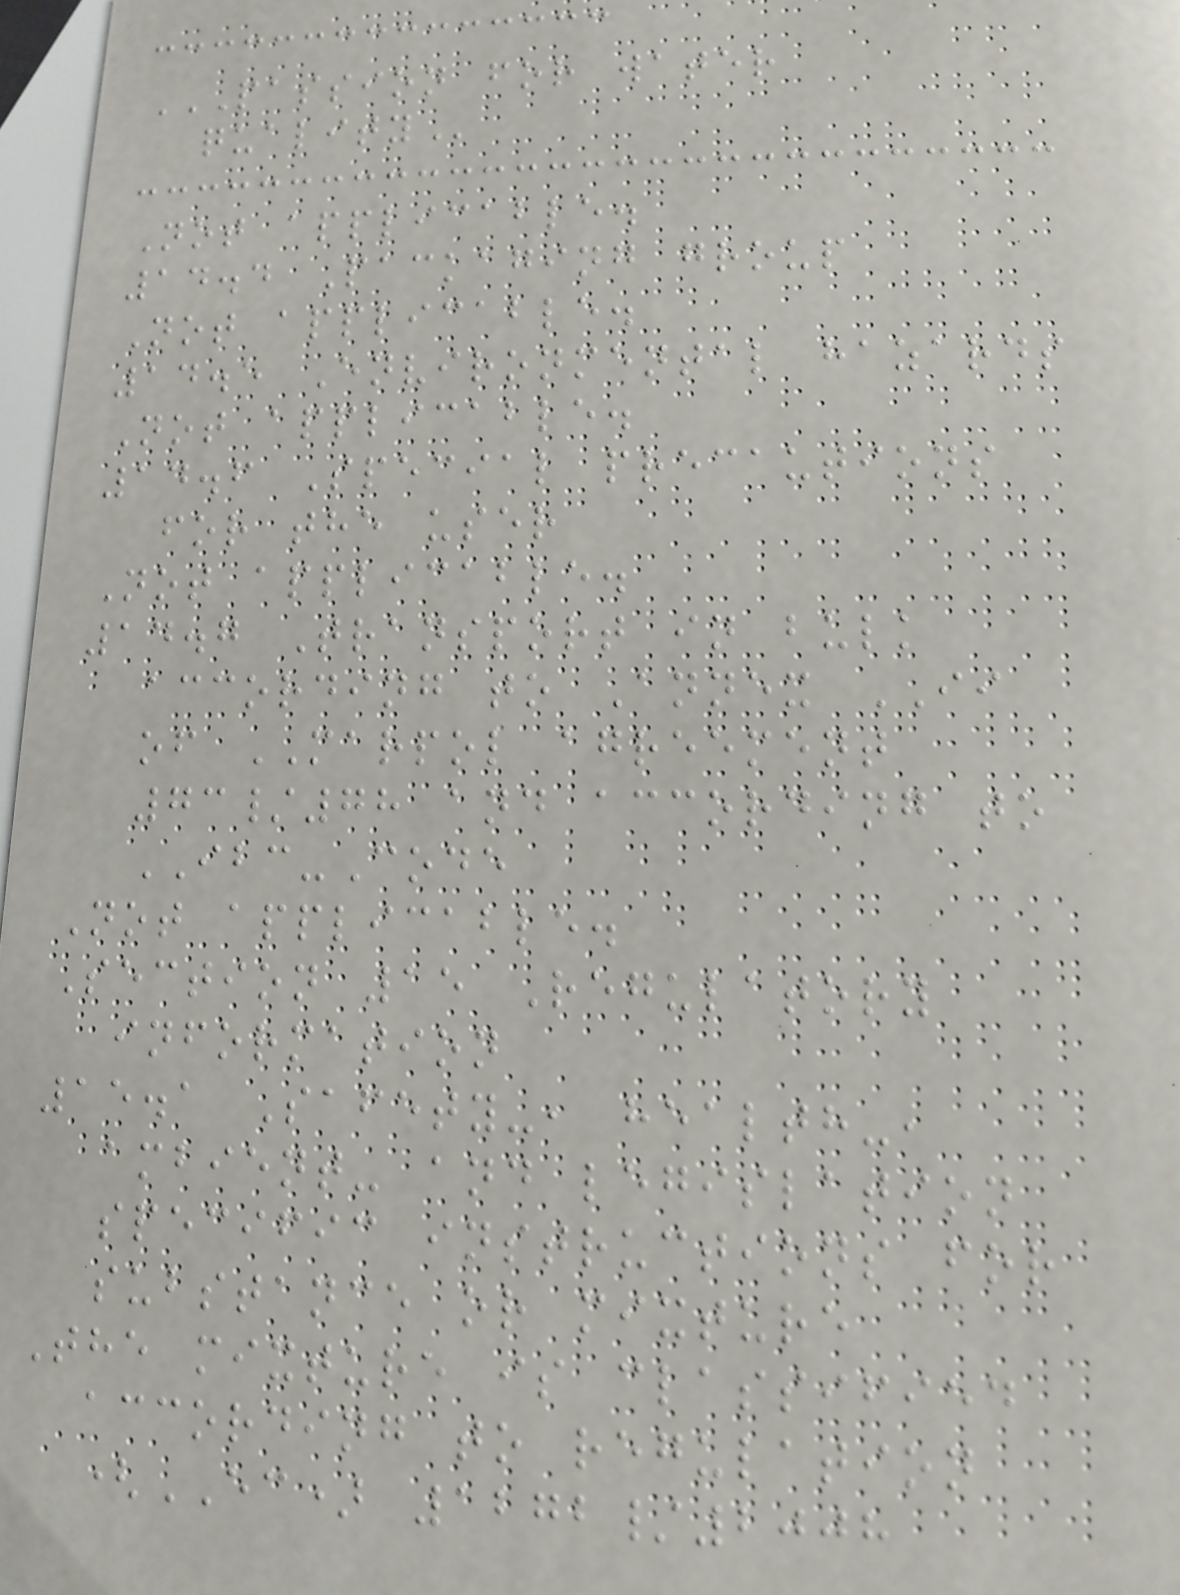PASSION FOR WATER
QUALITY
Not applicable.
14.4 Packaging group
Not applicable.
14.5 Environmental hazards
Not applicable.
14.6 Special precautions
for the user
Not applicable.
14.7 Transport in bulk
according to Annex II
of MARPOL agreement
73/78 and according to
IBC-Code
Not applicable.
Section 15 Regulatory
information
15.1 Safety-, health-,
ambient- and legislation
specific instructions for
substance or mixture
The mixture is classified
according to regulation
(EC) 1272/2008
